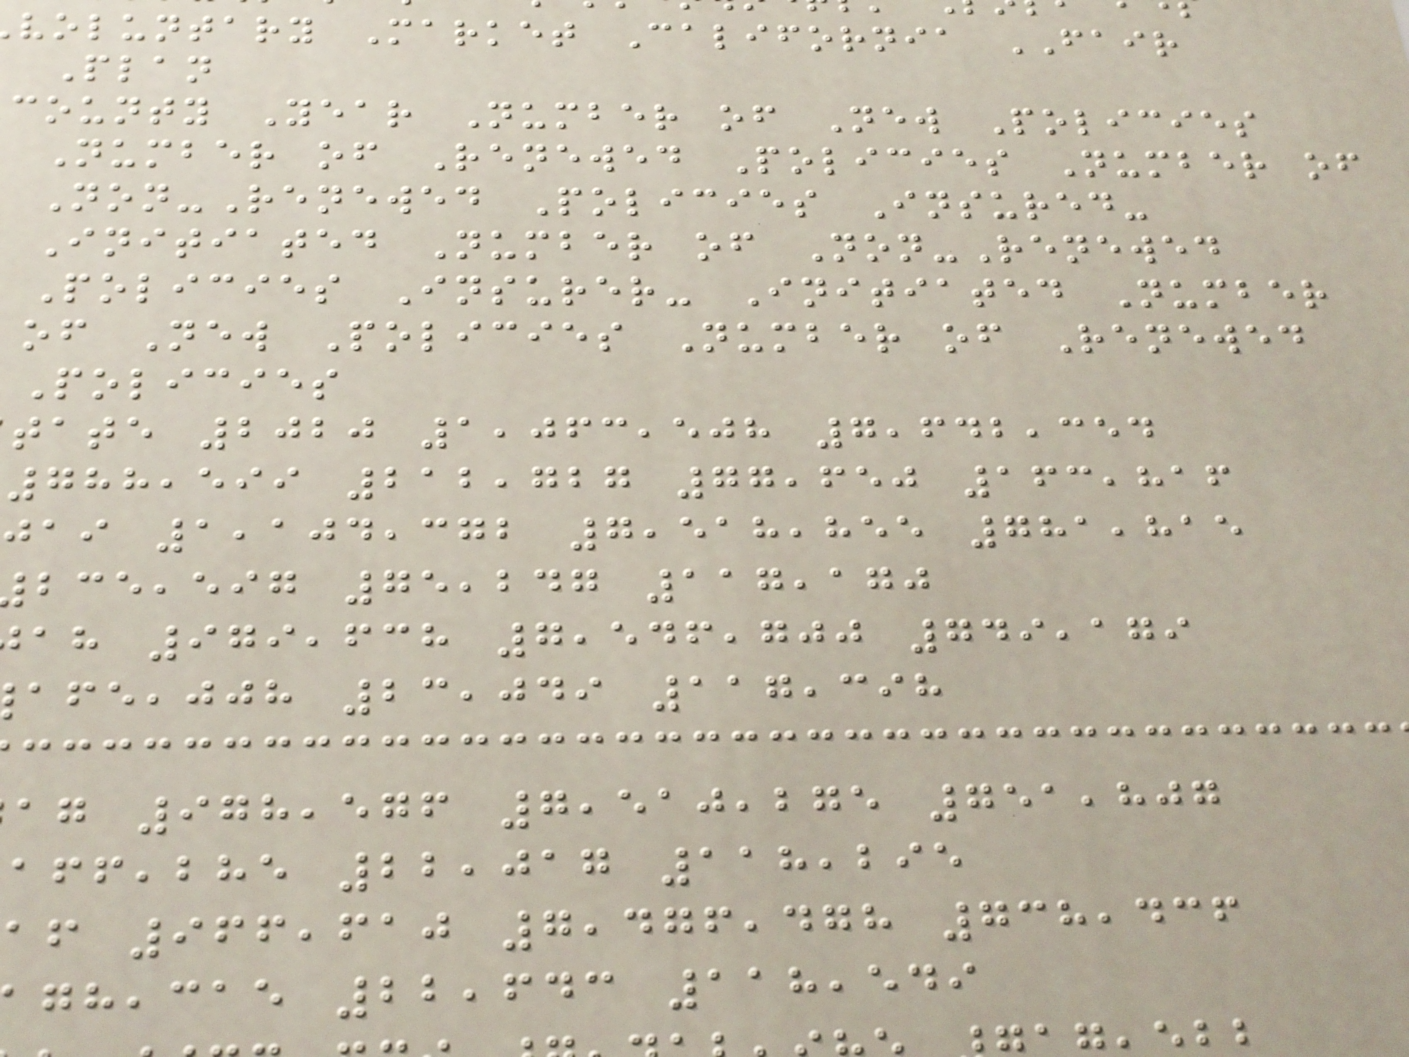voluntary Market California FAIR
Plan
county Year Number of New Policies
Number of Renewed Policies Number of
Non-Renewed Policies Insured-
Initiated Number of Non-Renewed
Policies Insurer- Initiated Number
of New Policies Number of Renewed
Policies
tate 2020 1,063,508 7,642,354
788,599 212,727 77,650 163,816
jai 1,104,372 7,518,855 781,815
,eig 75,247 117,170
ah 979,638 7,546,700 749,179
,jjh 23,049 117,398
ag 978,576 7,510,275 751,807
,bhe 22,017 118,295
af 966,610 7,476,478 738,436
,cae 22,643 118,549
